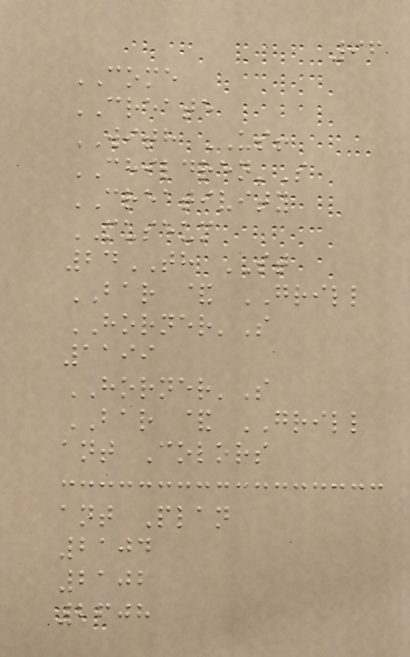96
COME
CREATE
WITH US!
CHILDREN'S
CREATIVITY
MUSEUM
24TH ST
BAR & GRILL
HORNER'S
1199
HORNER'S
BAR & GRILL
ant Colors
ant Plan
2104
2102
2608
